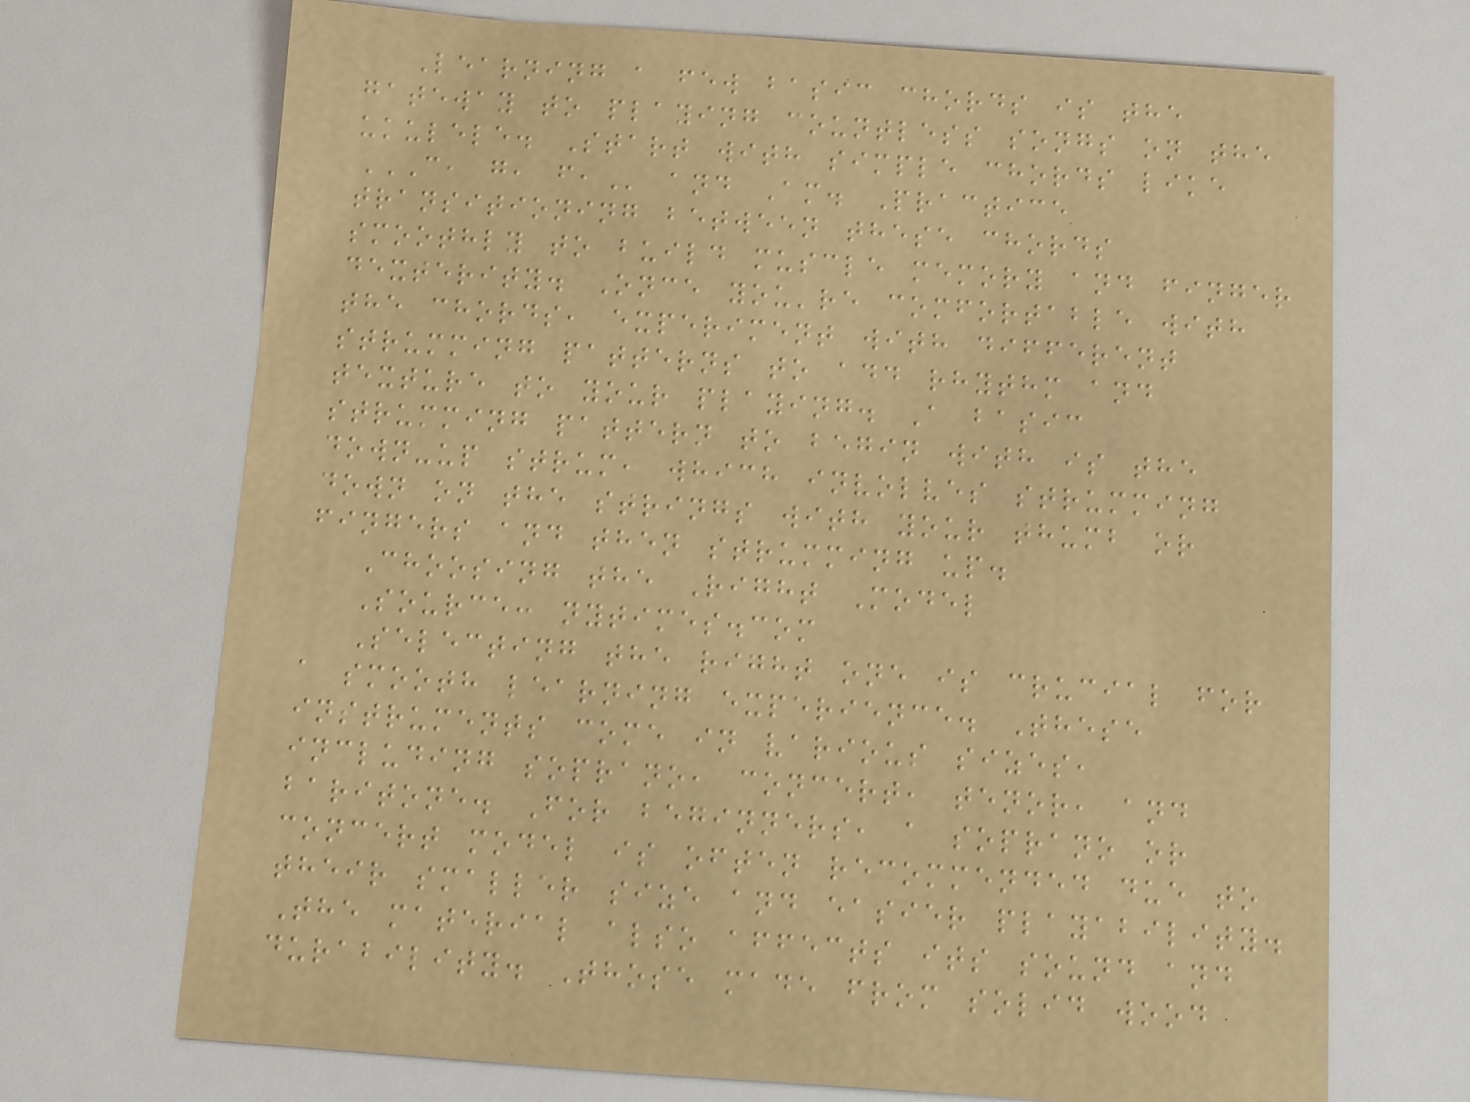Learning a few basic chords is the
gateway to playing countless songs on the
ukulele. Start with simple chords like
C, G, F, and Am. Practice
transitioning between these chords
smoothly to build muscle memory and finger
dexterity. Once you're comfortable with
the chords, experiment with different
strumming patterns to add rhythm and
texture to your playing. A basic
strumming pattern to begin with is the
down-up strum, which involves strumming
down on the strings with your thumb or
fingers and then strumming up.
Choosing the Right Model
Source: nytimes.com
Selecting the right one is crucial for
a smooth learning experience. These
instruments come in various sizes,
including soprano, concert, tenor, and
baritone. For beginners, a soprano or
concert model is often recommended due to
their smaller size and easier playability.
The material also affects its sound and
durability. Those made from solid wood
